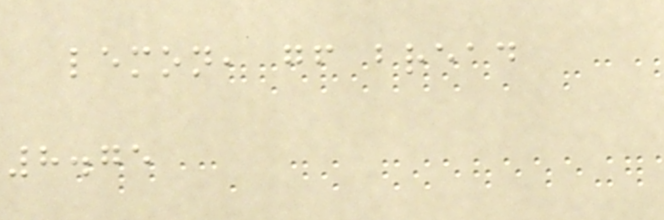lemon, gf bread
8.75
